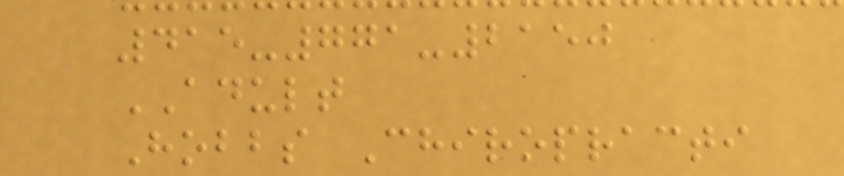415-771-2150
ADULT
Hobbs Chiropracti
